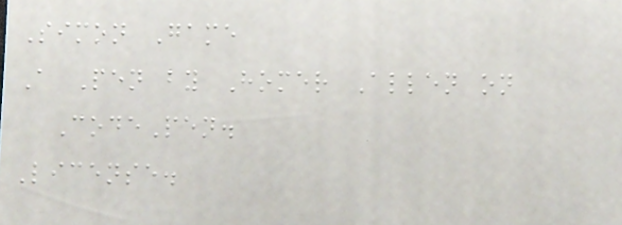Simon Game
A Pen by Homer Allen on
CodePen.
License.
